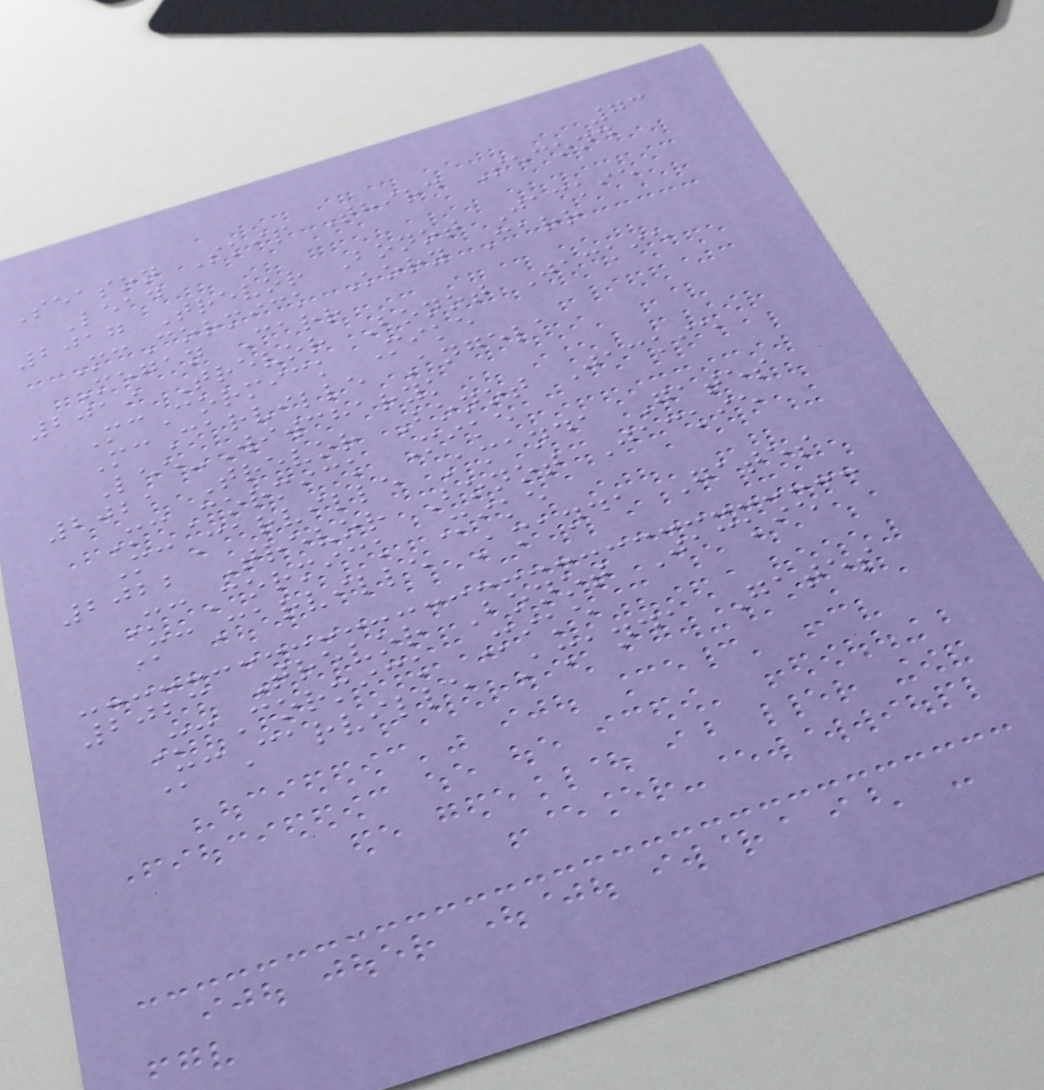73
Season Skip Third Second
Lead
2017 Trevor Bonot Jackie
McCormick Kory Carr
Megan Carr
2019 Trevor Bonot Jackie
McCormick Mike
McCarville Angela
Lee-Wiwcharyk
2021 Trevor Bonot Jackie
McCormick Mike
McCarville Amanda Gates
2022 Trevor Bonot Jackie
McCormick Mike
McCarville Amanda Gates
2023 Trevor Bonot Jackie
McCormick Mike
McCarville Amanda Gates
